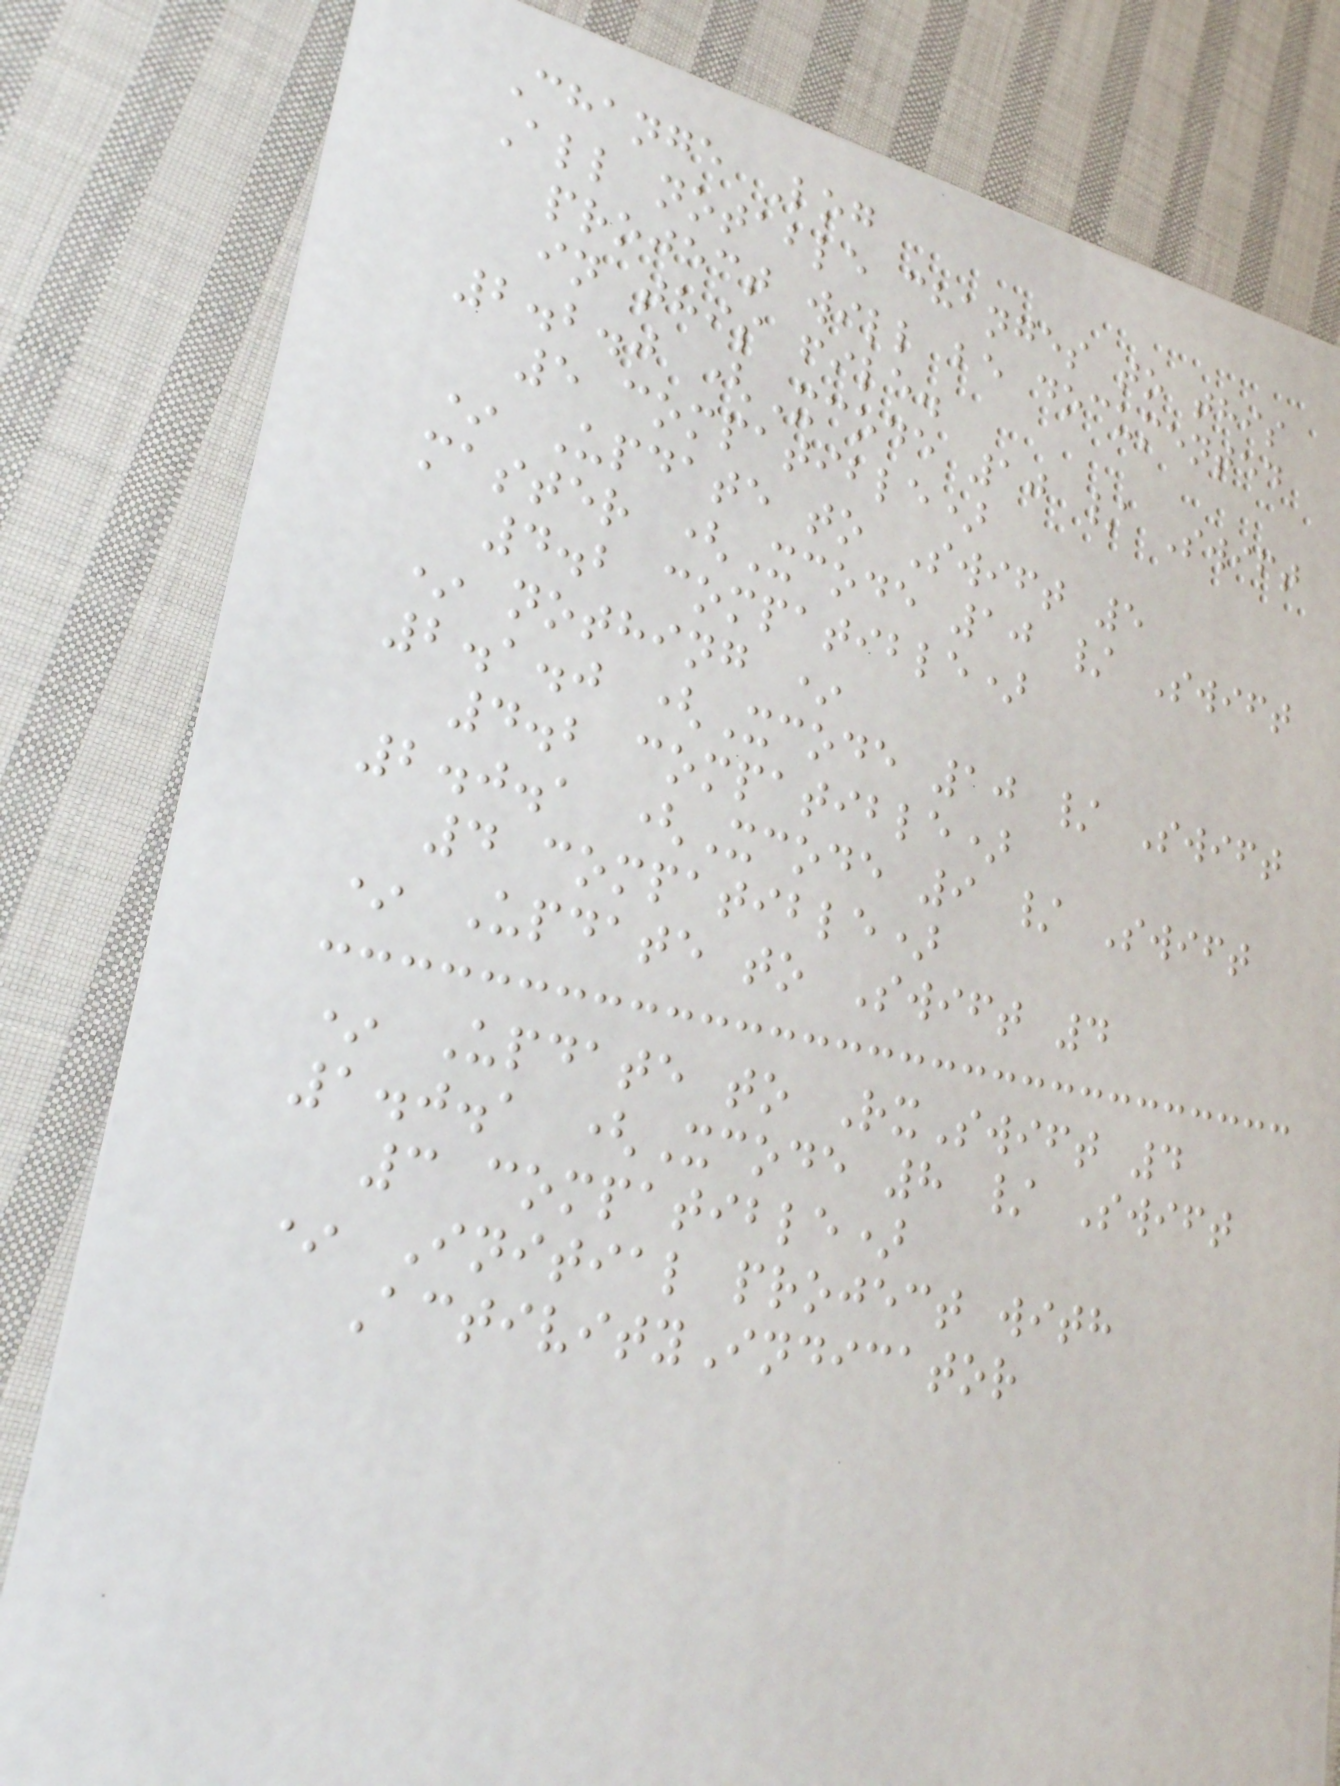Change Log
All notable changes to this
project will be documented
in this file.
2.2.0 (Xcode 10 / Swift
5 compatible)
* Update to Swift 5
master (Xcode 10 / Swift
4.2 compatible)
* nothing *
2.1.0 (Xcode 10 / Swift
4.2 compatible)
2.0.1 (Xcode 9 / Swift
4 compatible)
* Update to Swift 4
* Update to RxSwift 4
1.0.1 (Xcode 8 / Swift
3 compatible)
* Initial project with
ActivityIndicator
